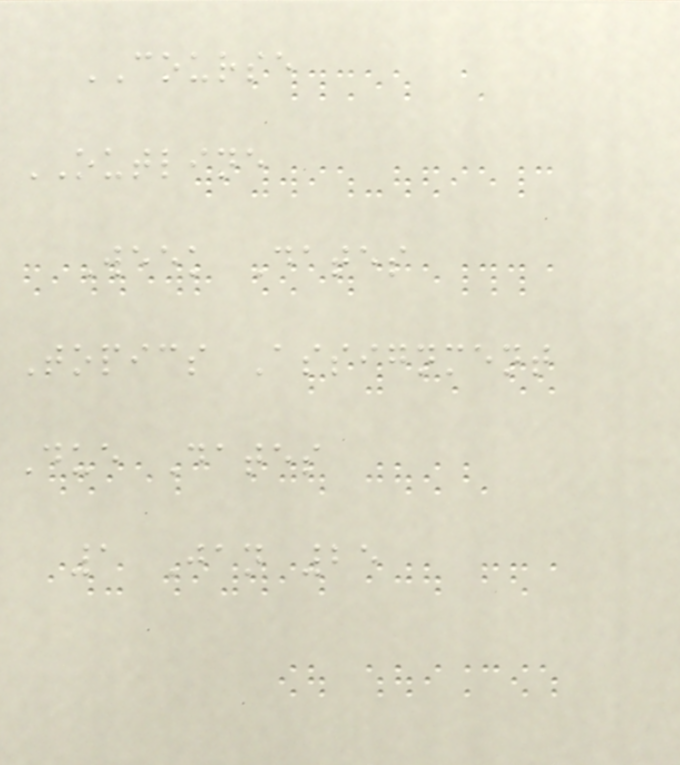COURSE
OUTLINE
Week Dates
Topics Assignment
Due Dates
1 Jan 25
